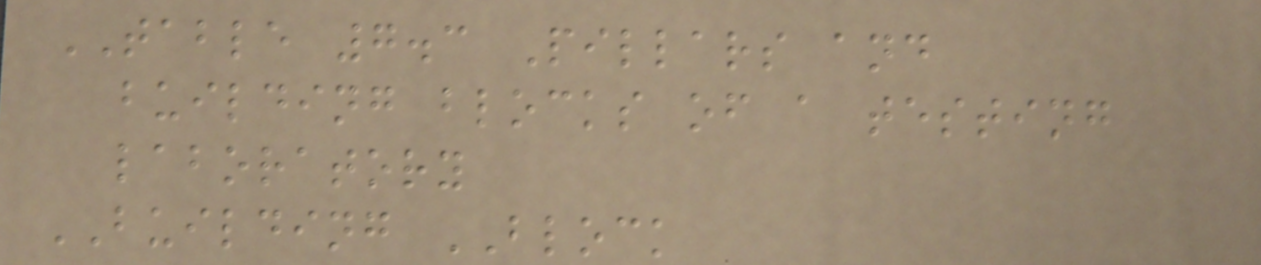TABLE 7.3 Pillars and
building blocks of a testing
laboratory
BUILDING BLOCK
